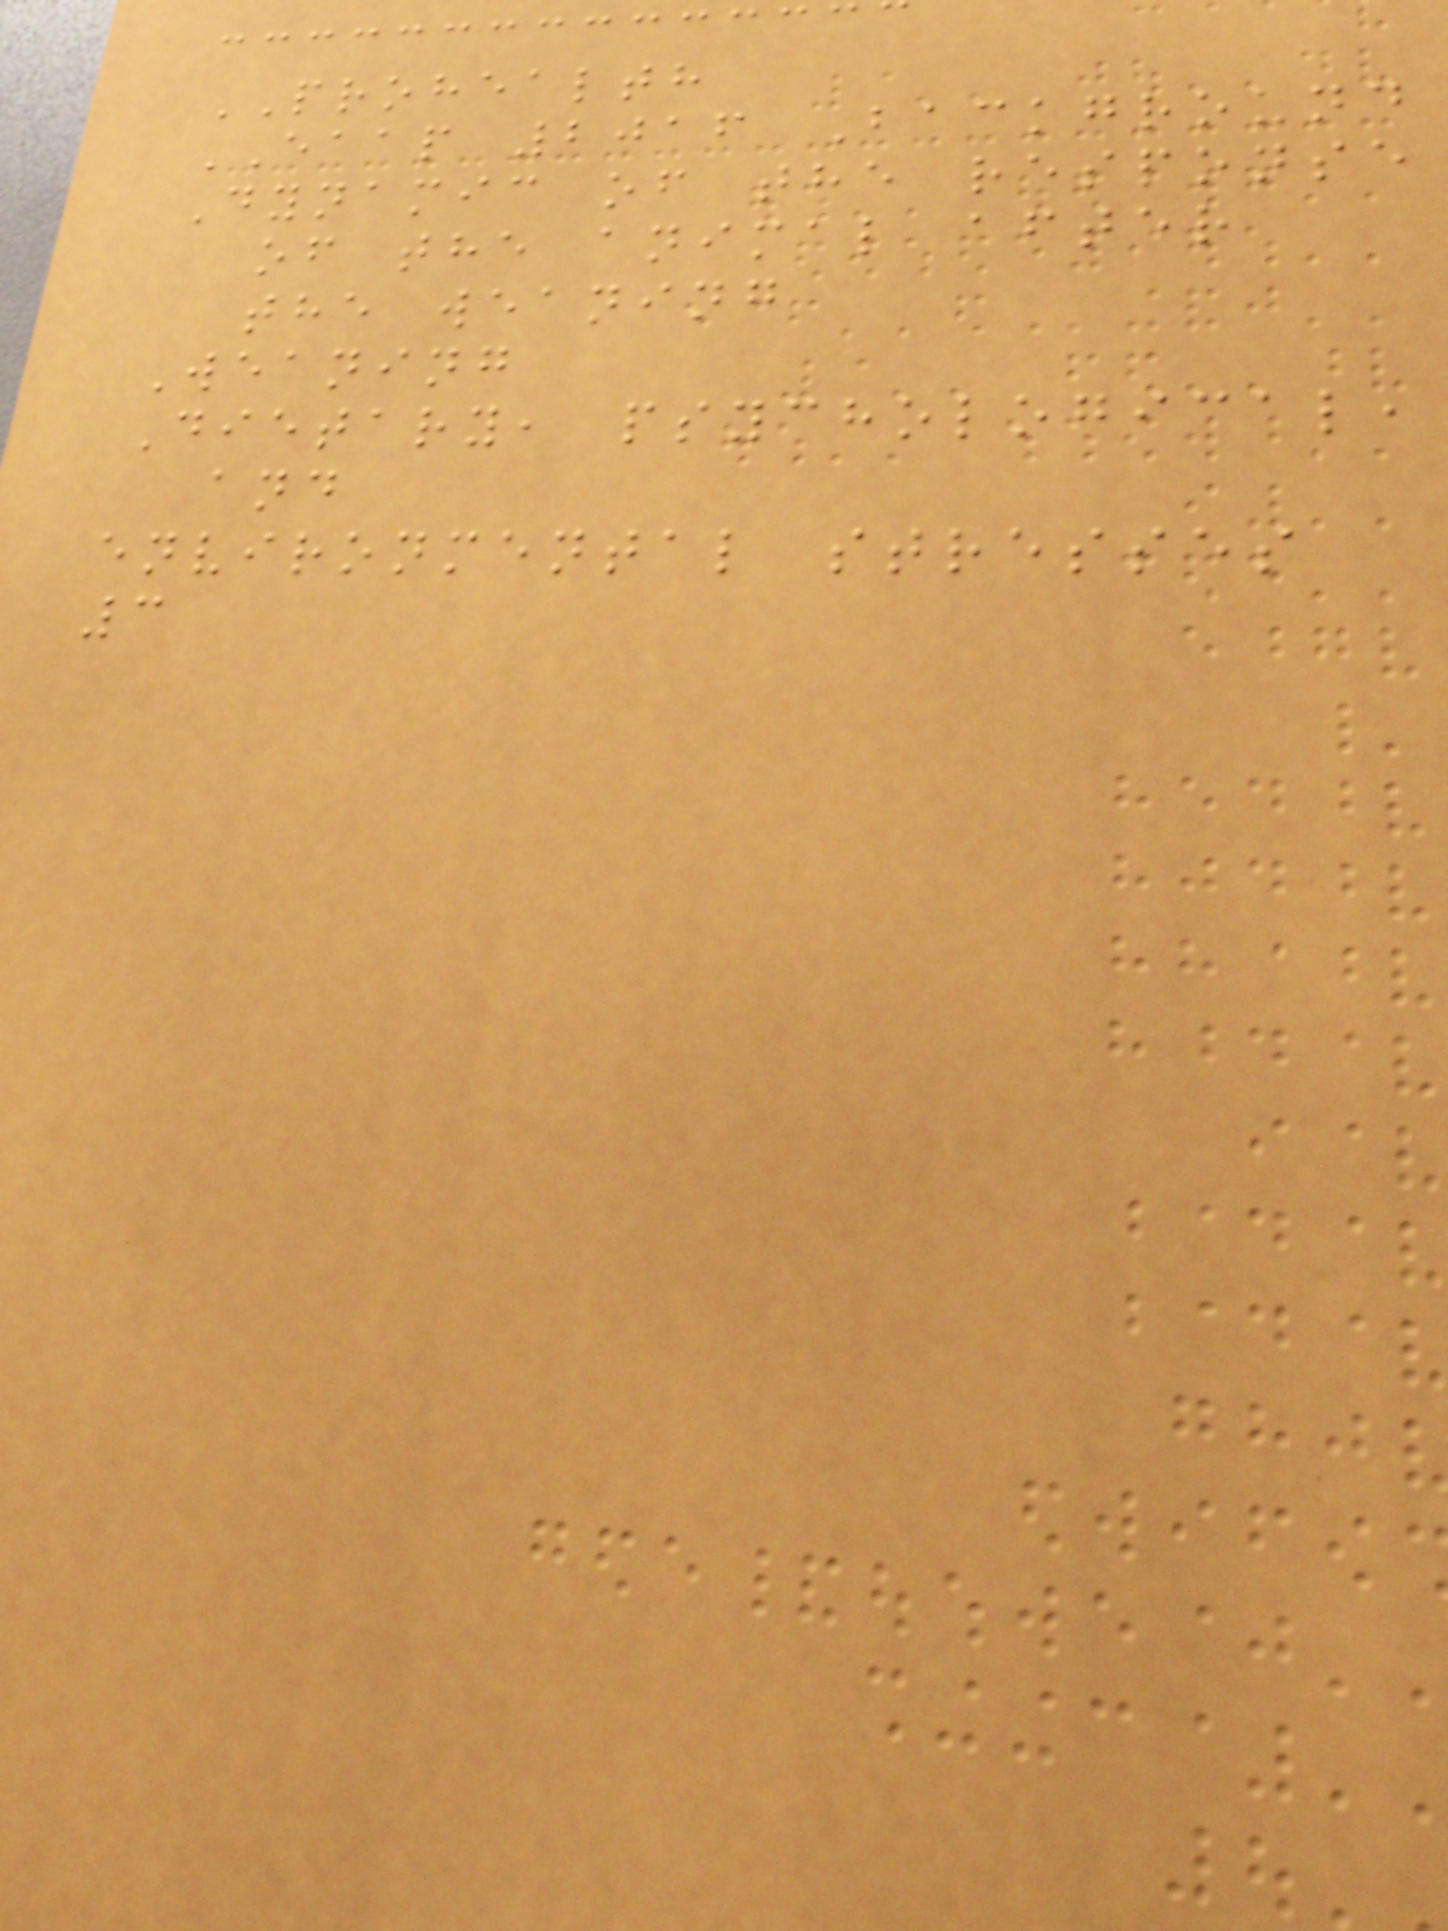PROHEALTH
EAAP 2016 Background
Dynamic of the response
of the animal after
the weaning
Weaning
Dietary, psychological,
and
environmental stresses
3
